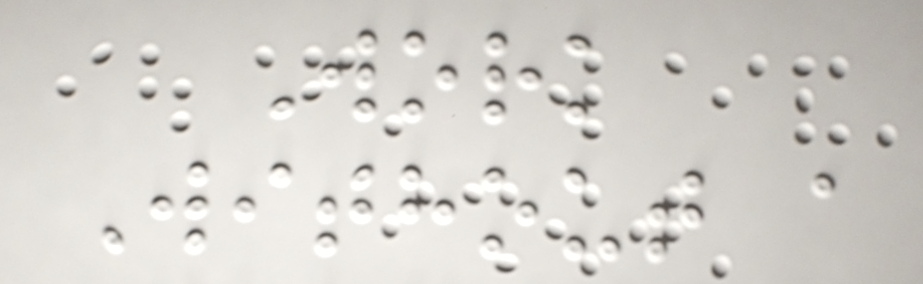Work
Without a
